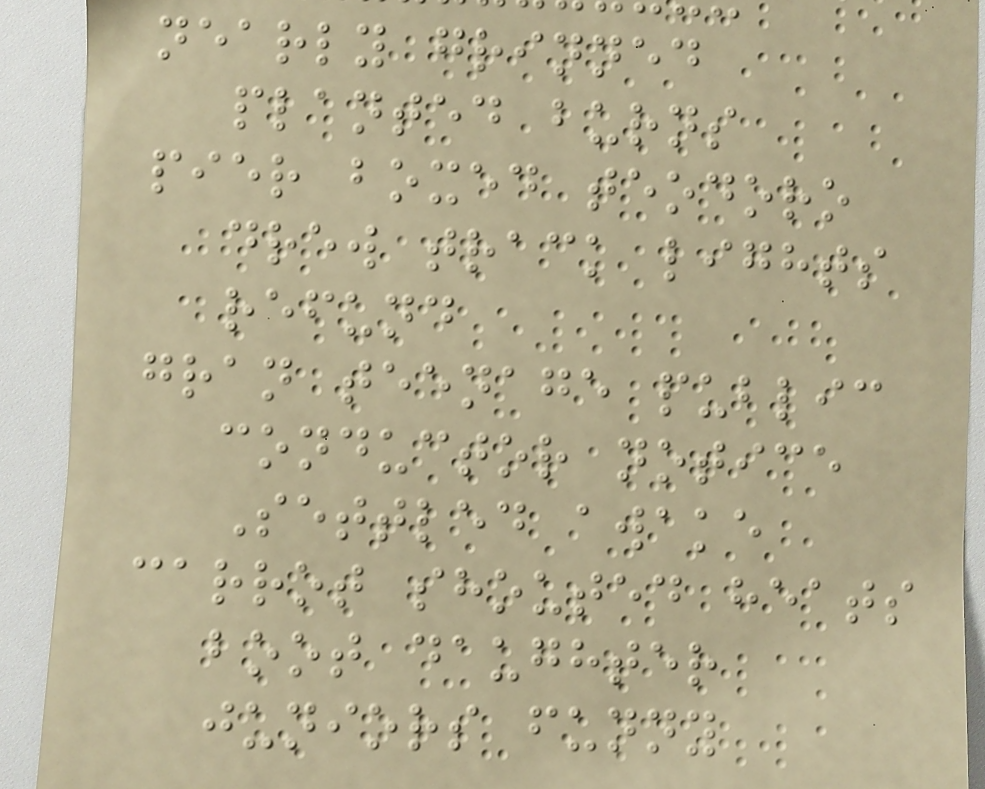nearly grinned
planted burns
pier boxed teodoro
drew track lights
refund
gran teenage public
conductor notice
Settled awake
carrot shouted heats
boot daughter
juniors funny
